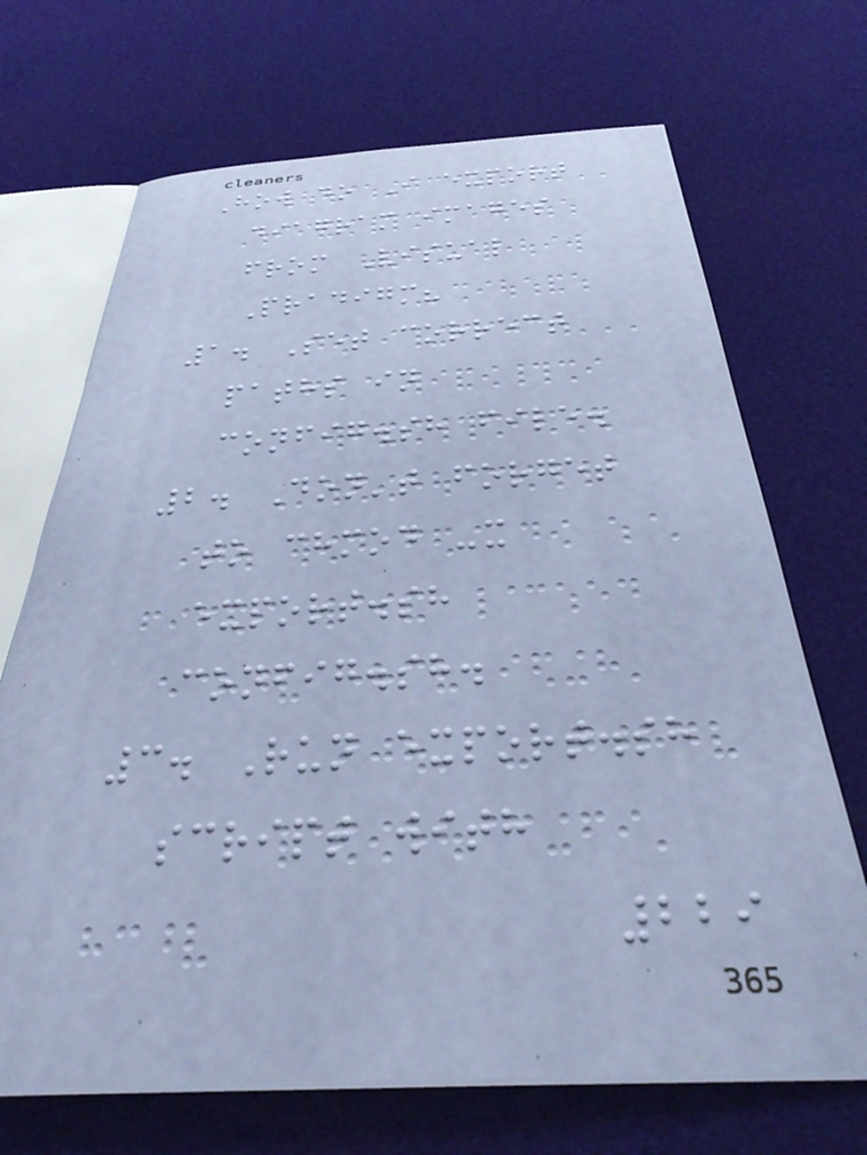How do I export
diagram images
from Visual
Pradigm?
1. Set correct
paths in
config.sh file.
2. Don't forget
to chmod -x
export.sh
config.sh.
3. Run export.sh
script with
229
